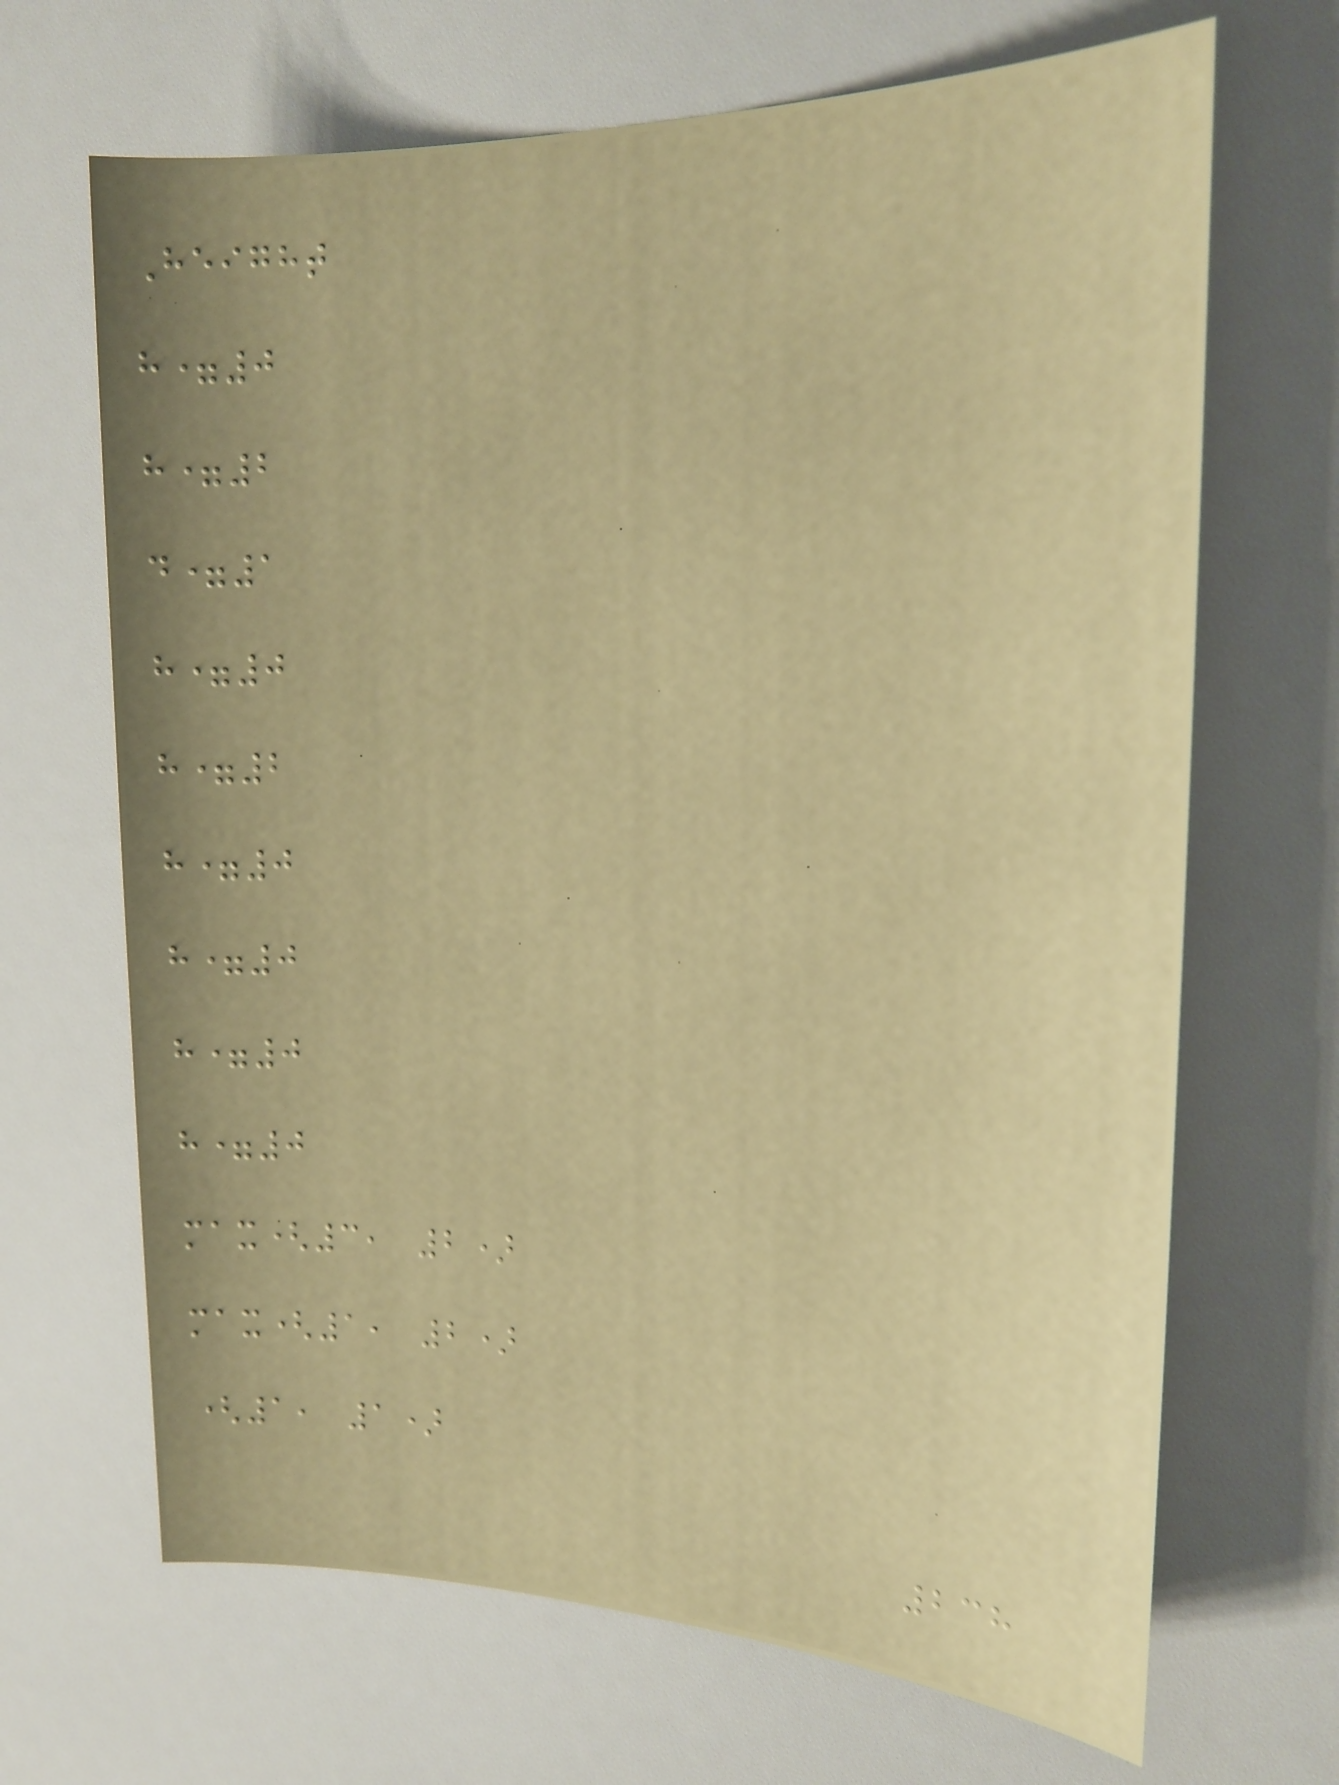Height
h=0
h=2
d=1
h=0
h=2
h=0
h=0
h=0
h=0
max(3, 2)
max(1, 2)
(1, 1)
238
